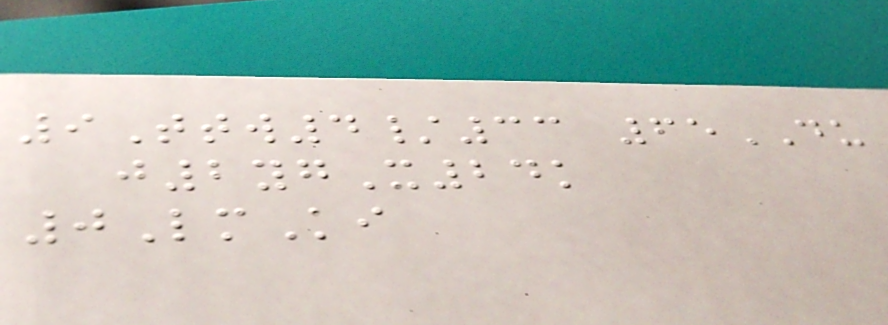9Ttw4/33 65DU
j2ygX24k
0LmKi
